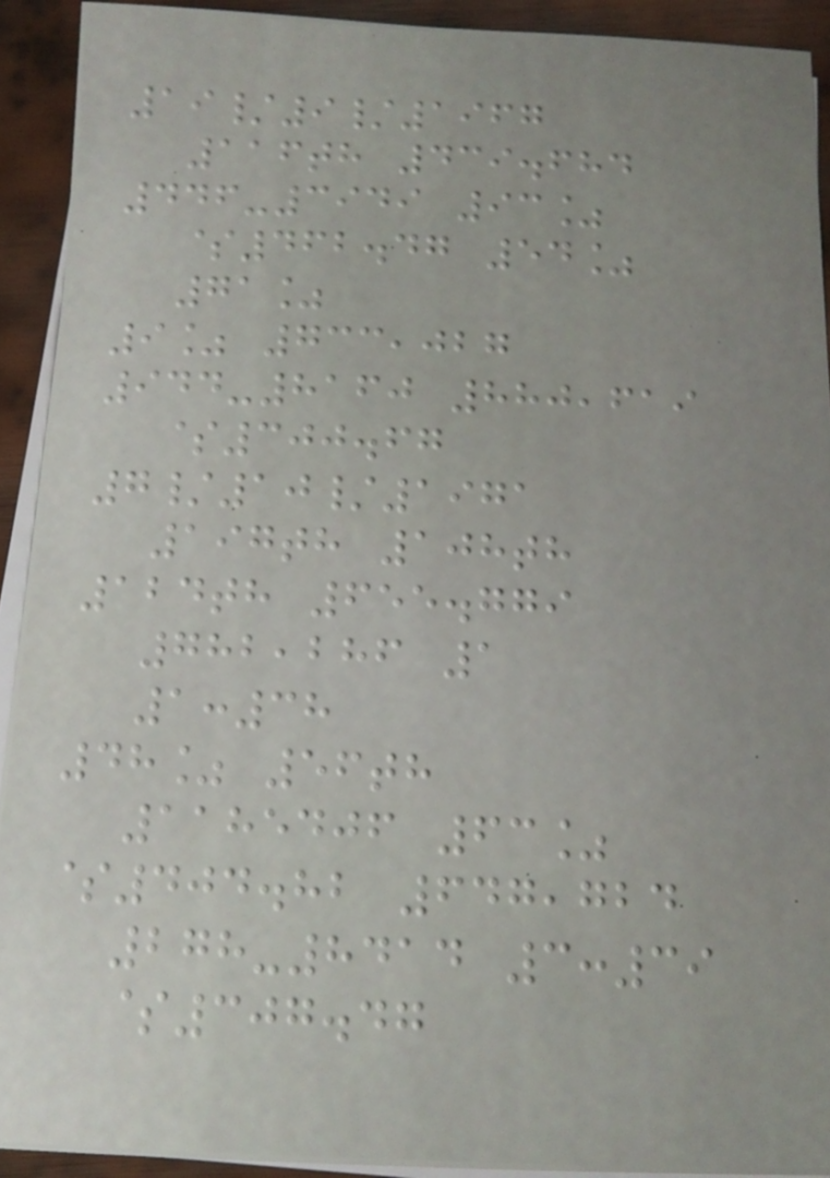19/9/1967
116th 439.684
446-3949 93%
$462.47 54%
71%
9% 733,027
944-8160 880,619
$300.67
7/10/1971
197th 108th
124th 655.779
782,286 1
1:38
48% 56th
1185406 63%
$404.82 647,724
278-8414 3:39
$307.47
